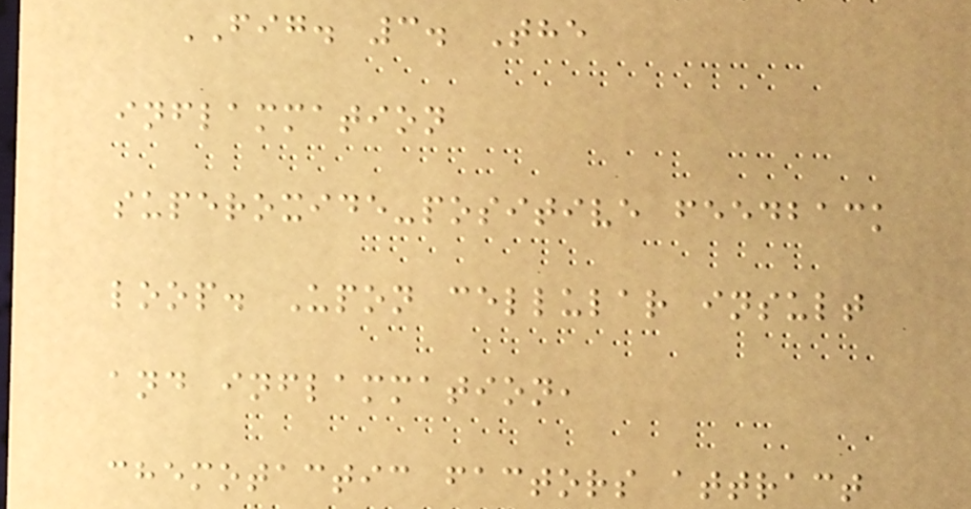FIG. 3. The
inflammation
superoxide-positive feedback
loop. Upon cellular insult
and inflammation,
chemotactic factors attract
